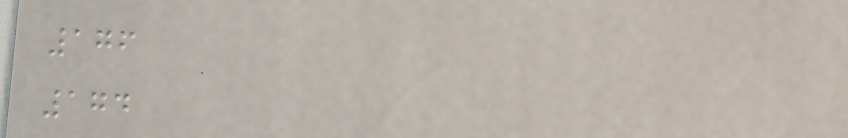176
174
